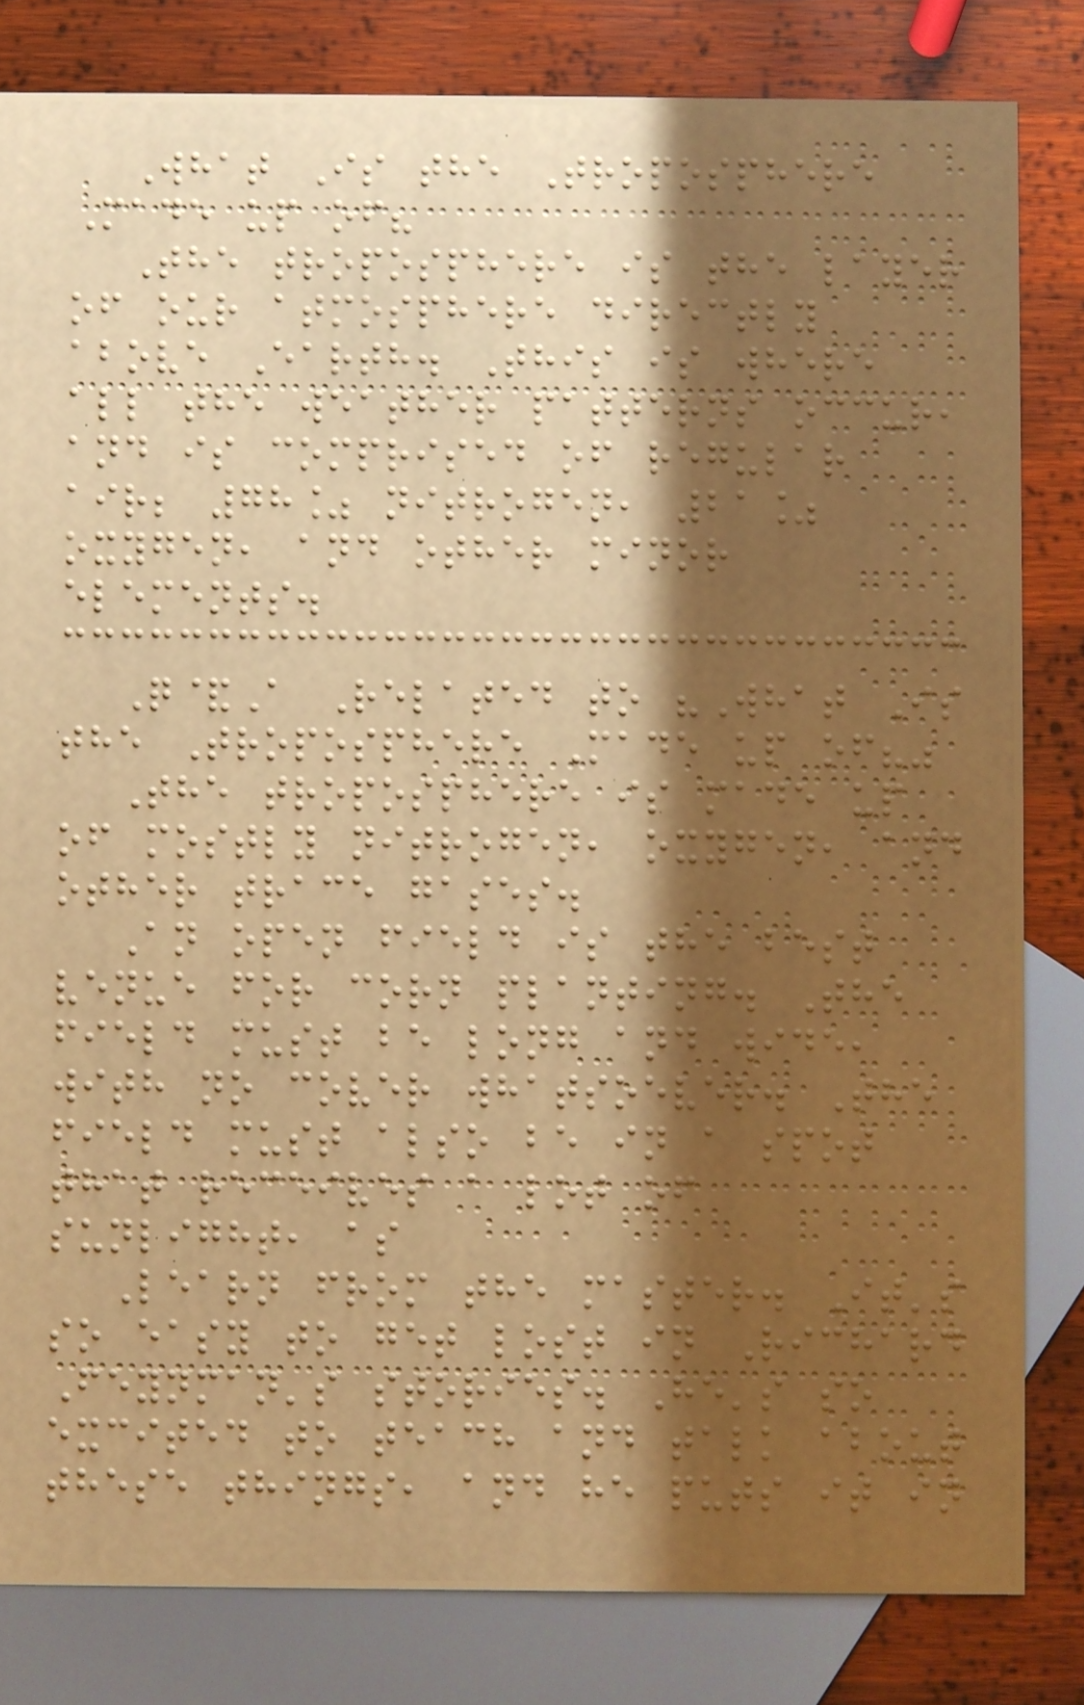What Is the Troposphere
Made up of?
The troposphere is the layer
of our atmosphere directly
above Earth. This is where
all the weather patterns occur,
and is comprised of regular
air; 78% nitrogen, 21%
oxygen, and other minor
elements.
Q&A Related to "What Is
the Troposphere Made up of?"
The troposphere is made up
of mostly nitrogen, oxygen, and
other trace gases.
An open field is the best
venue for corn planting. The
field must be long and wide,
with no cover whatsoever. The
field must also be in a spot
that receives a lot of
sunlight, as
Learn from the master. It's
so easy to get lost in Richard
Feynman's stories. He's so
excited to teach and talk about
these things, and he puts it in
